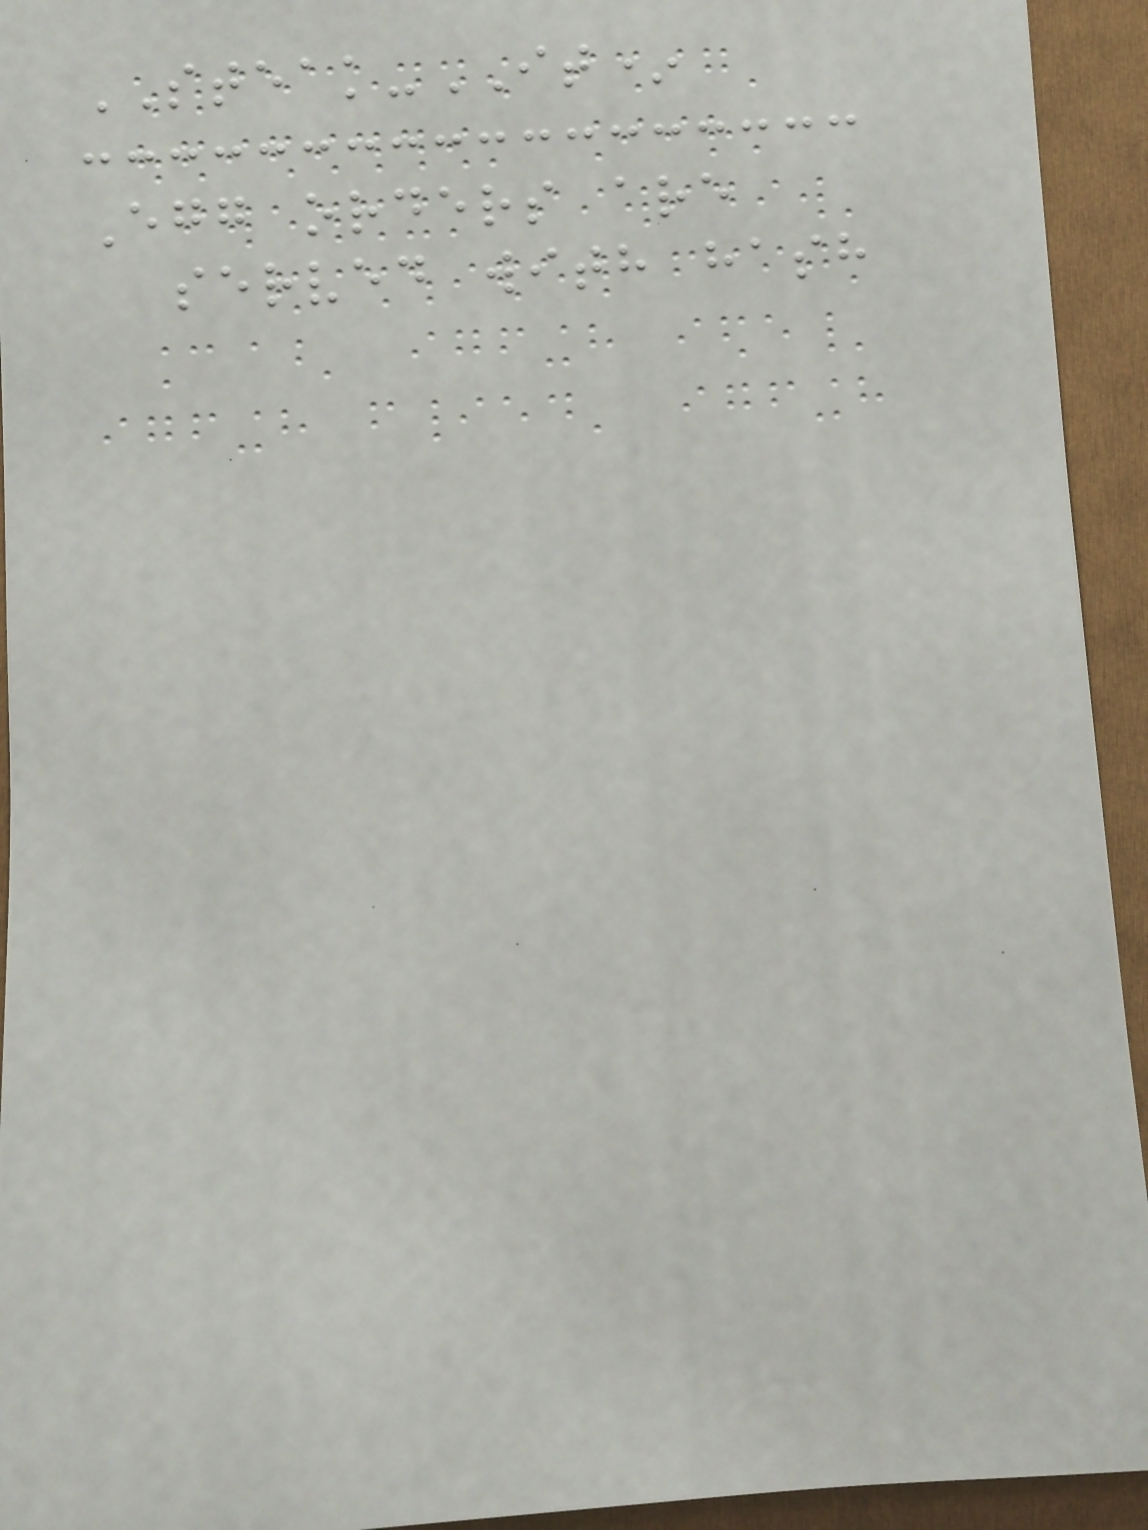STEAK-IT*
Egg orders are
served with hash
